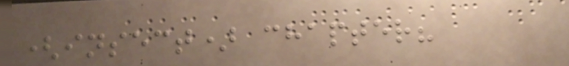(insect) chapter?
